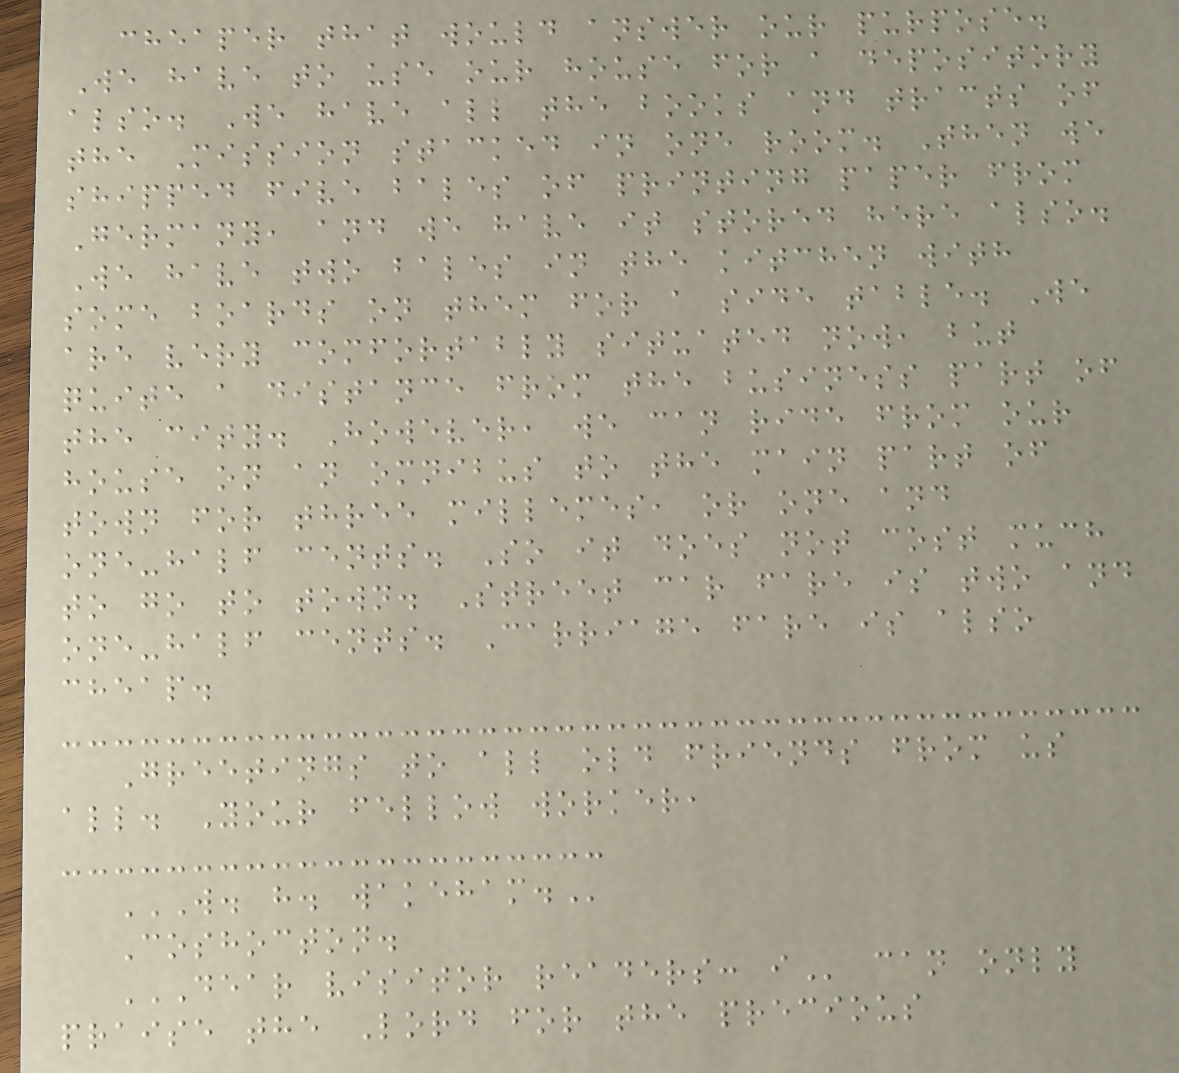cheaper that would answer our purpose.
We have to use our house for a depository
also. We have all the books and tracts of
the Mission stacked in one room. Then we
shipped five bales of printing paper from
Germany, and we have it stored here also.
We have two bales in the kitchen with
some boards on them for a side table. We
are very comfortably situated now, but
quite a distance from the business part of
the city. However, we can ride from our
house on an omnibus to the main part of
town for three millemes, or one and
one-half cents. So it does not cost much
to go to town. Street car fare is two and
one-half cents. Carriage fare is also
cheap.
Greetings to all old friends from us
all. Your fellow worker,
W. H. WAKEHAM.
Coshocton.
DEAR VISITOR READERS: I can only
praise the Lord for the precious
